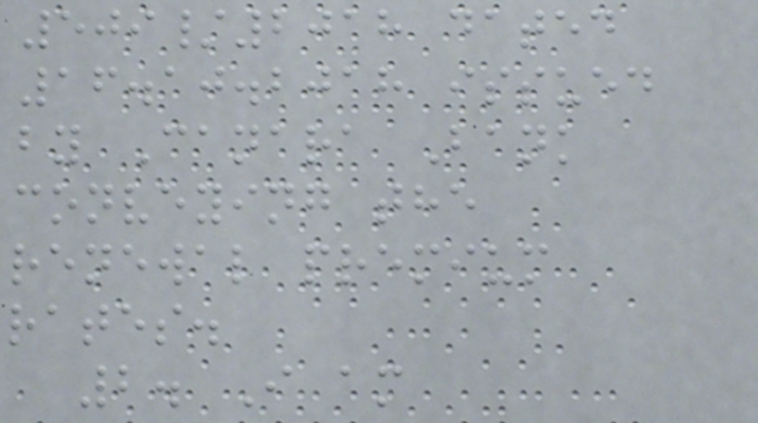509/2018 dated
16.10.2018 issued
by Canara Bank
conveying the
renewal premium
rates.
2. I am
